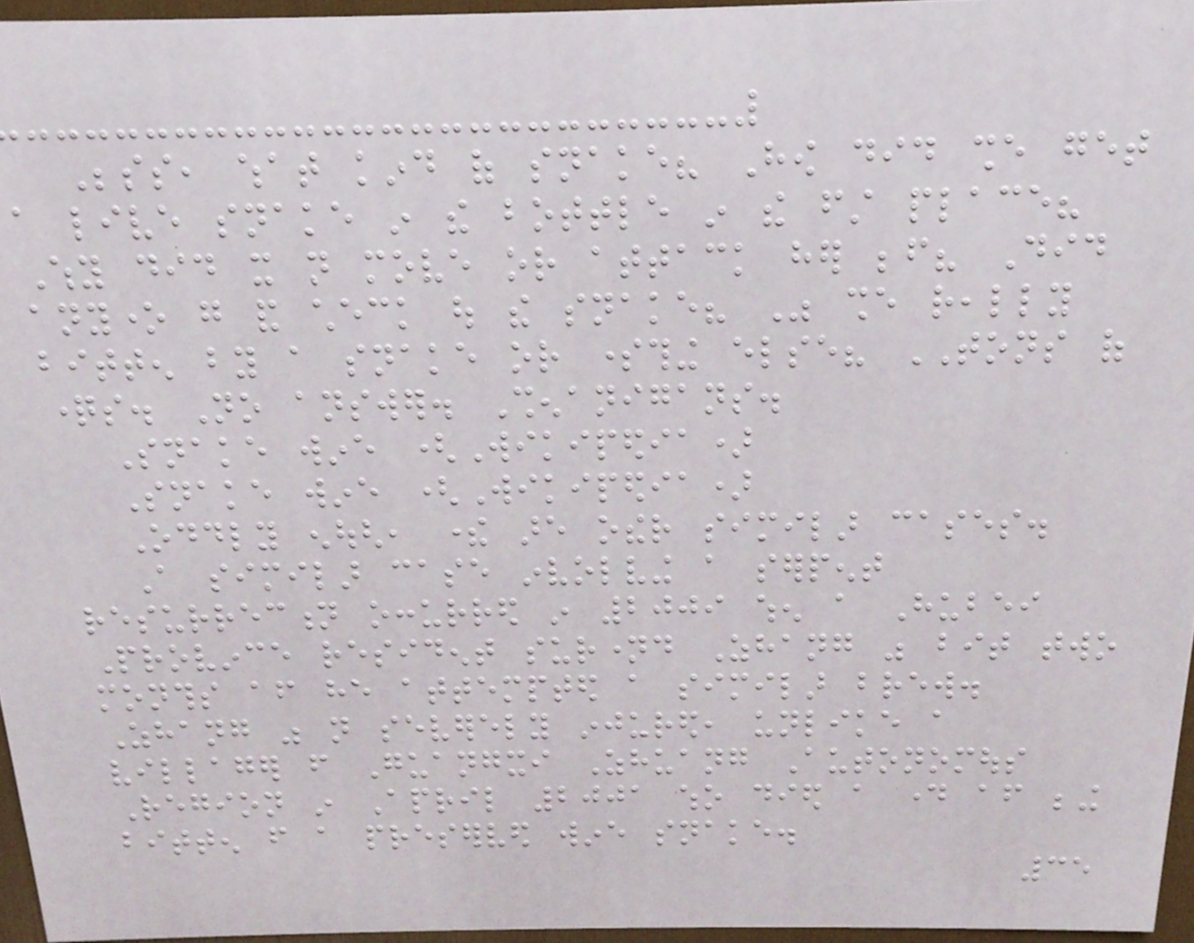Besides, what kind of snake? How did she get
a live snake in the bottle in the first place?
Why did it not move or attack her before? Did
anyone go and check out the snake? Was she really
bitten by a snake or something else? TONS of
questions. No answer. Shenanigans.
Snake wine (Wikipedia)
Snake wine (Wikipedia)
Oddly enough, there are other similar cases.
A similar case involving a serpent
resurrection occurred in 2009 when a Hubei
Province resident surnamed Zhang was bit two
months after he attempted a similar brew.
Zhang was not severely injured, unlike a
villager from Guangxi Zhuang Autonomous
Region in April 2001 who died a day after being
bitten from a preserved wine snake.
35
